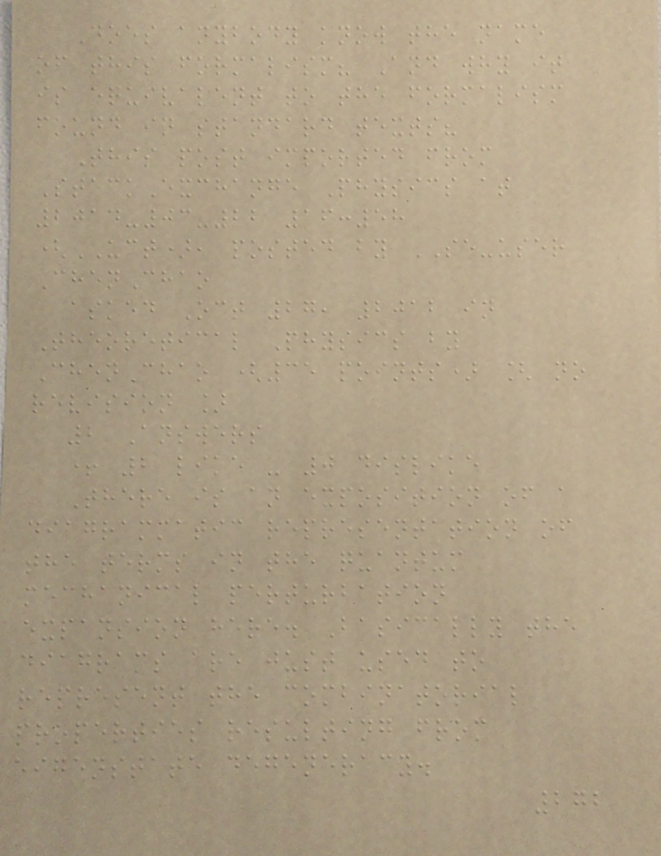Does anybody know the name
of this formalism? And why it
is equivalent to the formalism
found in standard texts?
This post imported from
StackExchange Physics at
2014-03-22 16:58
(UCT), posted by SE-user
ChenChao
asked Oct 27, 2012 in
Theoretical Physics by
ChenChao (35 points) [ no
revision ]
2 Answers
+ 2 like - 0 dislike
There is an exposition of a
diagrammatic representation of
the terms in the quantum
mechanical perturbation
expansion here. Basically the
diagrams are just used to
represent the combinatorial
properties resulting from
eigenstate degeneracy.
272
